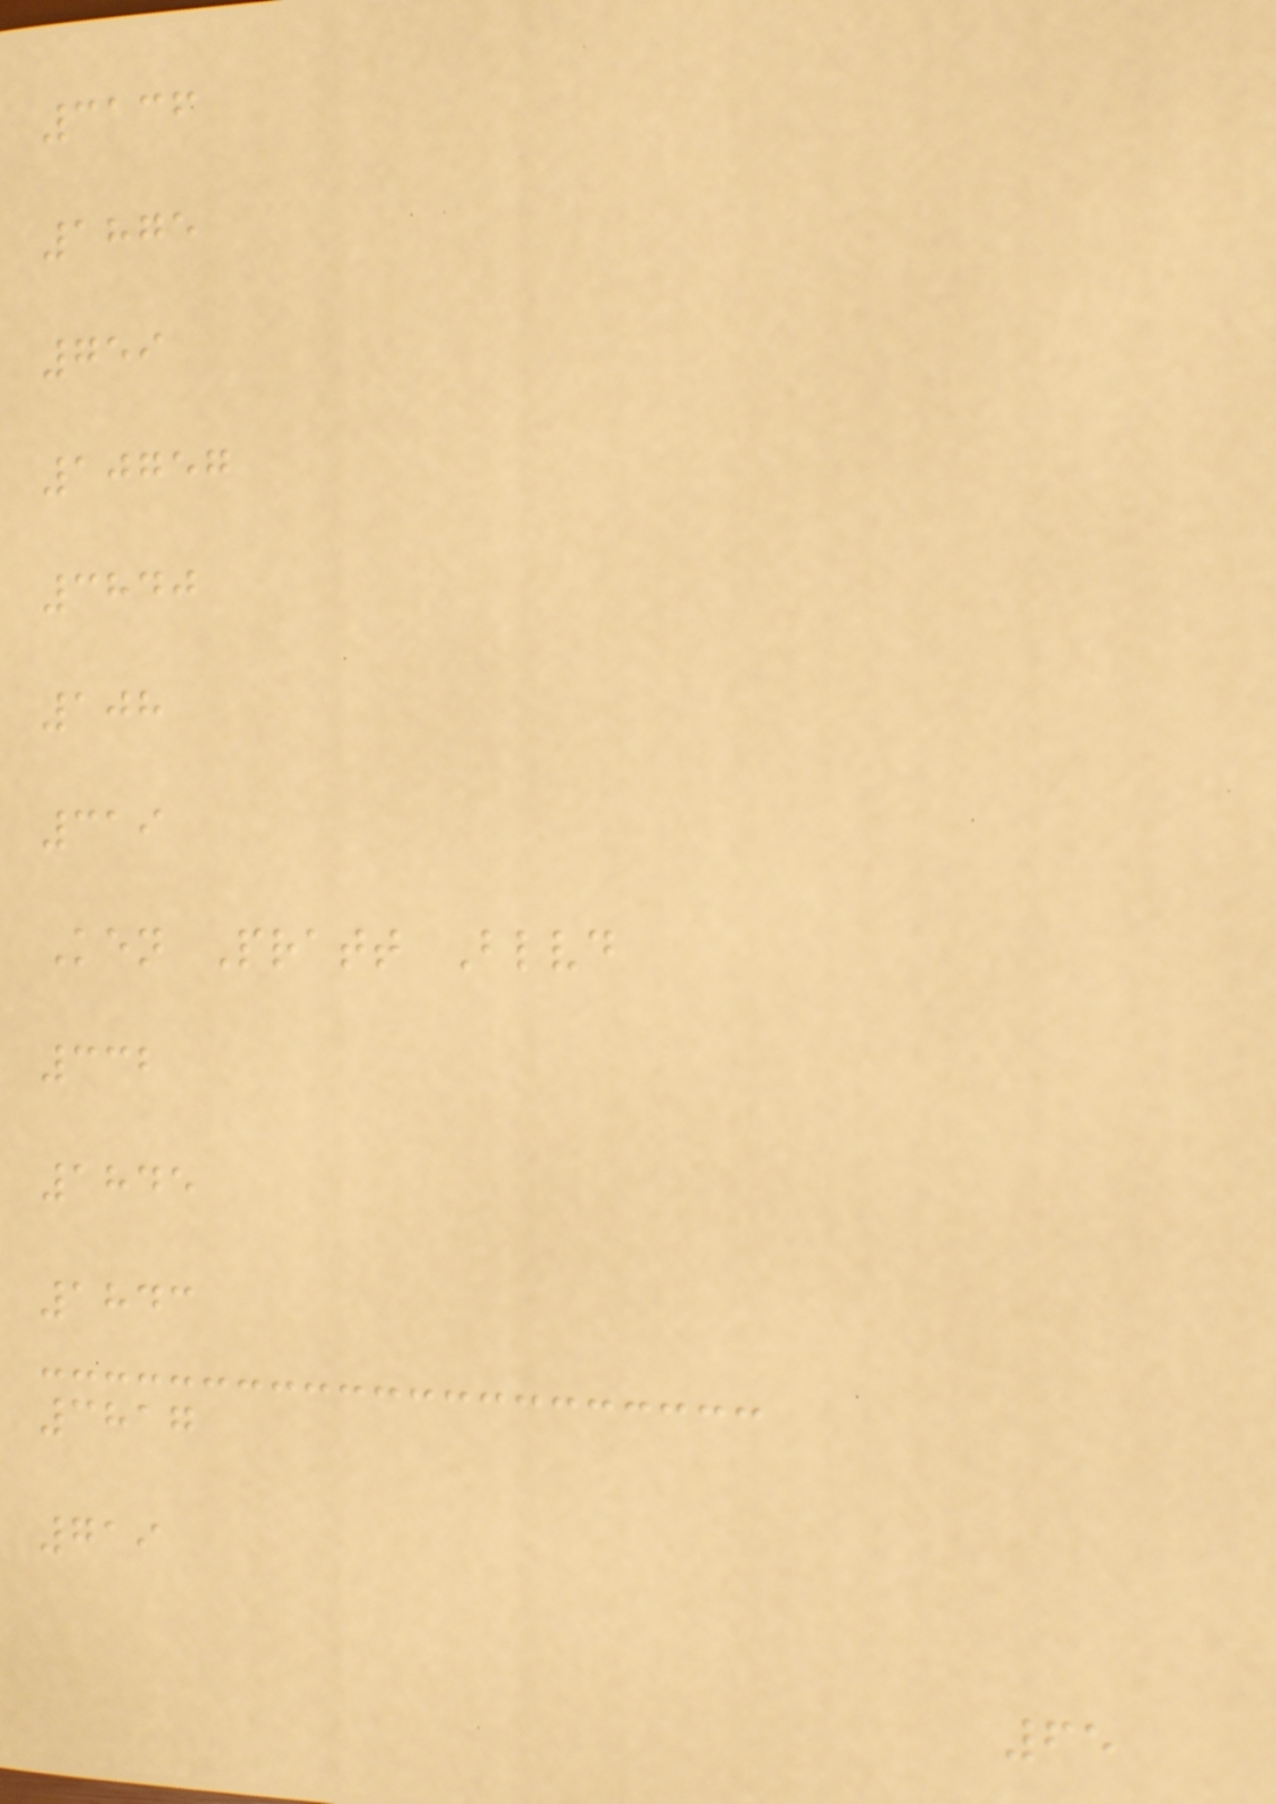3136
1875
759
10757
3840
108
319
Ken Pratt Blvd
332
1845
1843
3817
719
65
